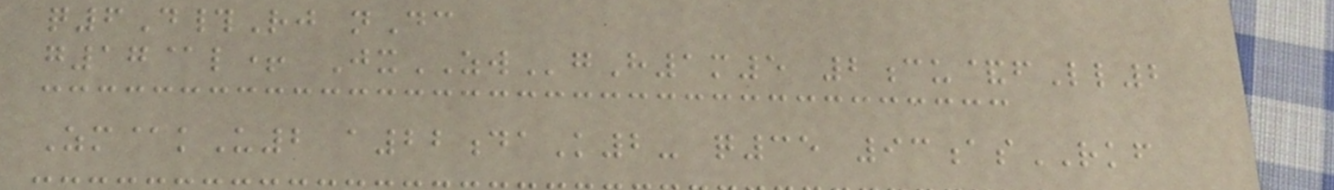q6D#Rj nDc
g17@l+ JxZWgH1m5 2cu&fLl2
Zm@kU2 a22daK2- q35 93asRKF
